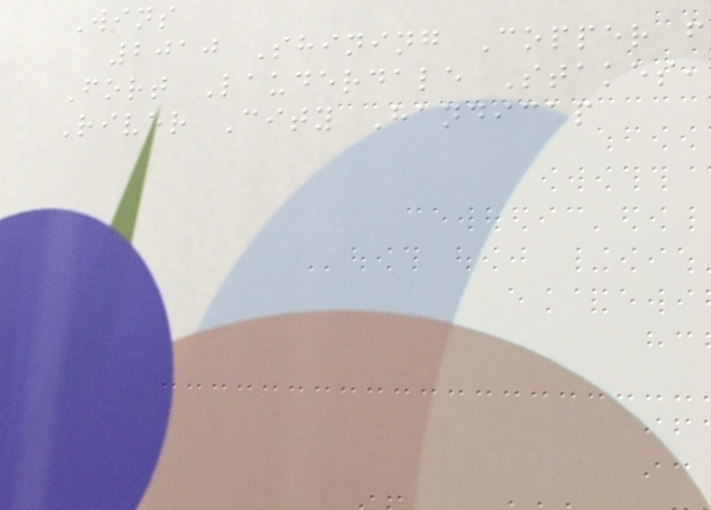Wins
2010 Shining Copper f
Fort Lauderdale Stakes,
River City Handicap
